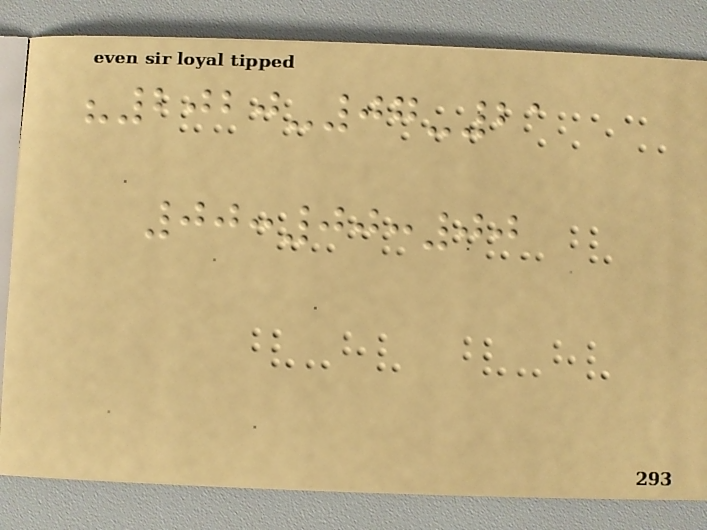"2020-07-21
00:00:00
